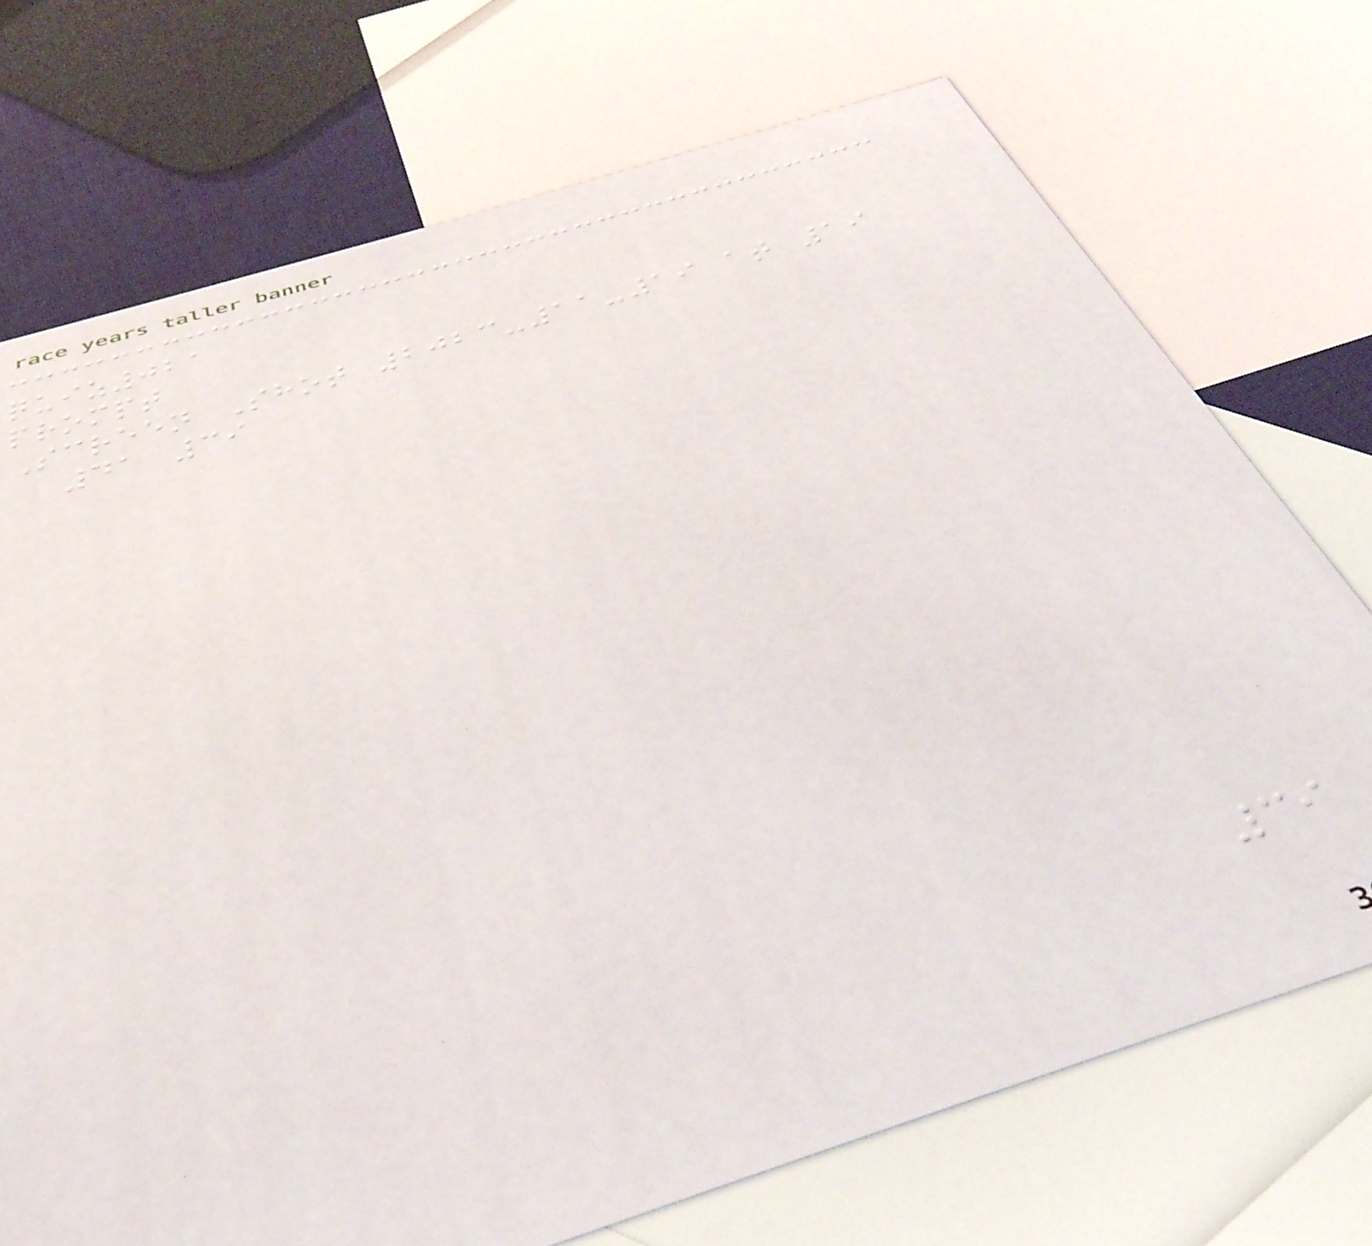quiz021
prompt
Screen Shot 2023-11-19 at 19
41 39
39
